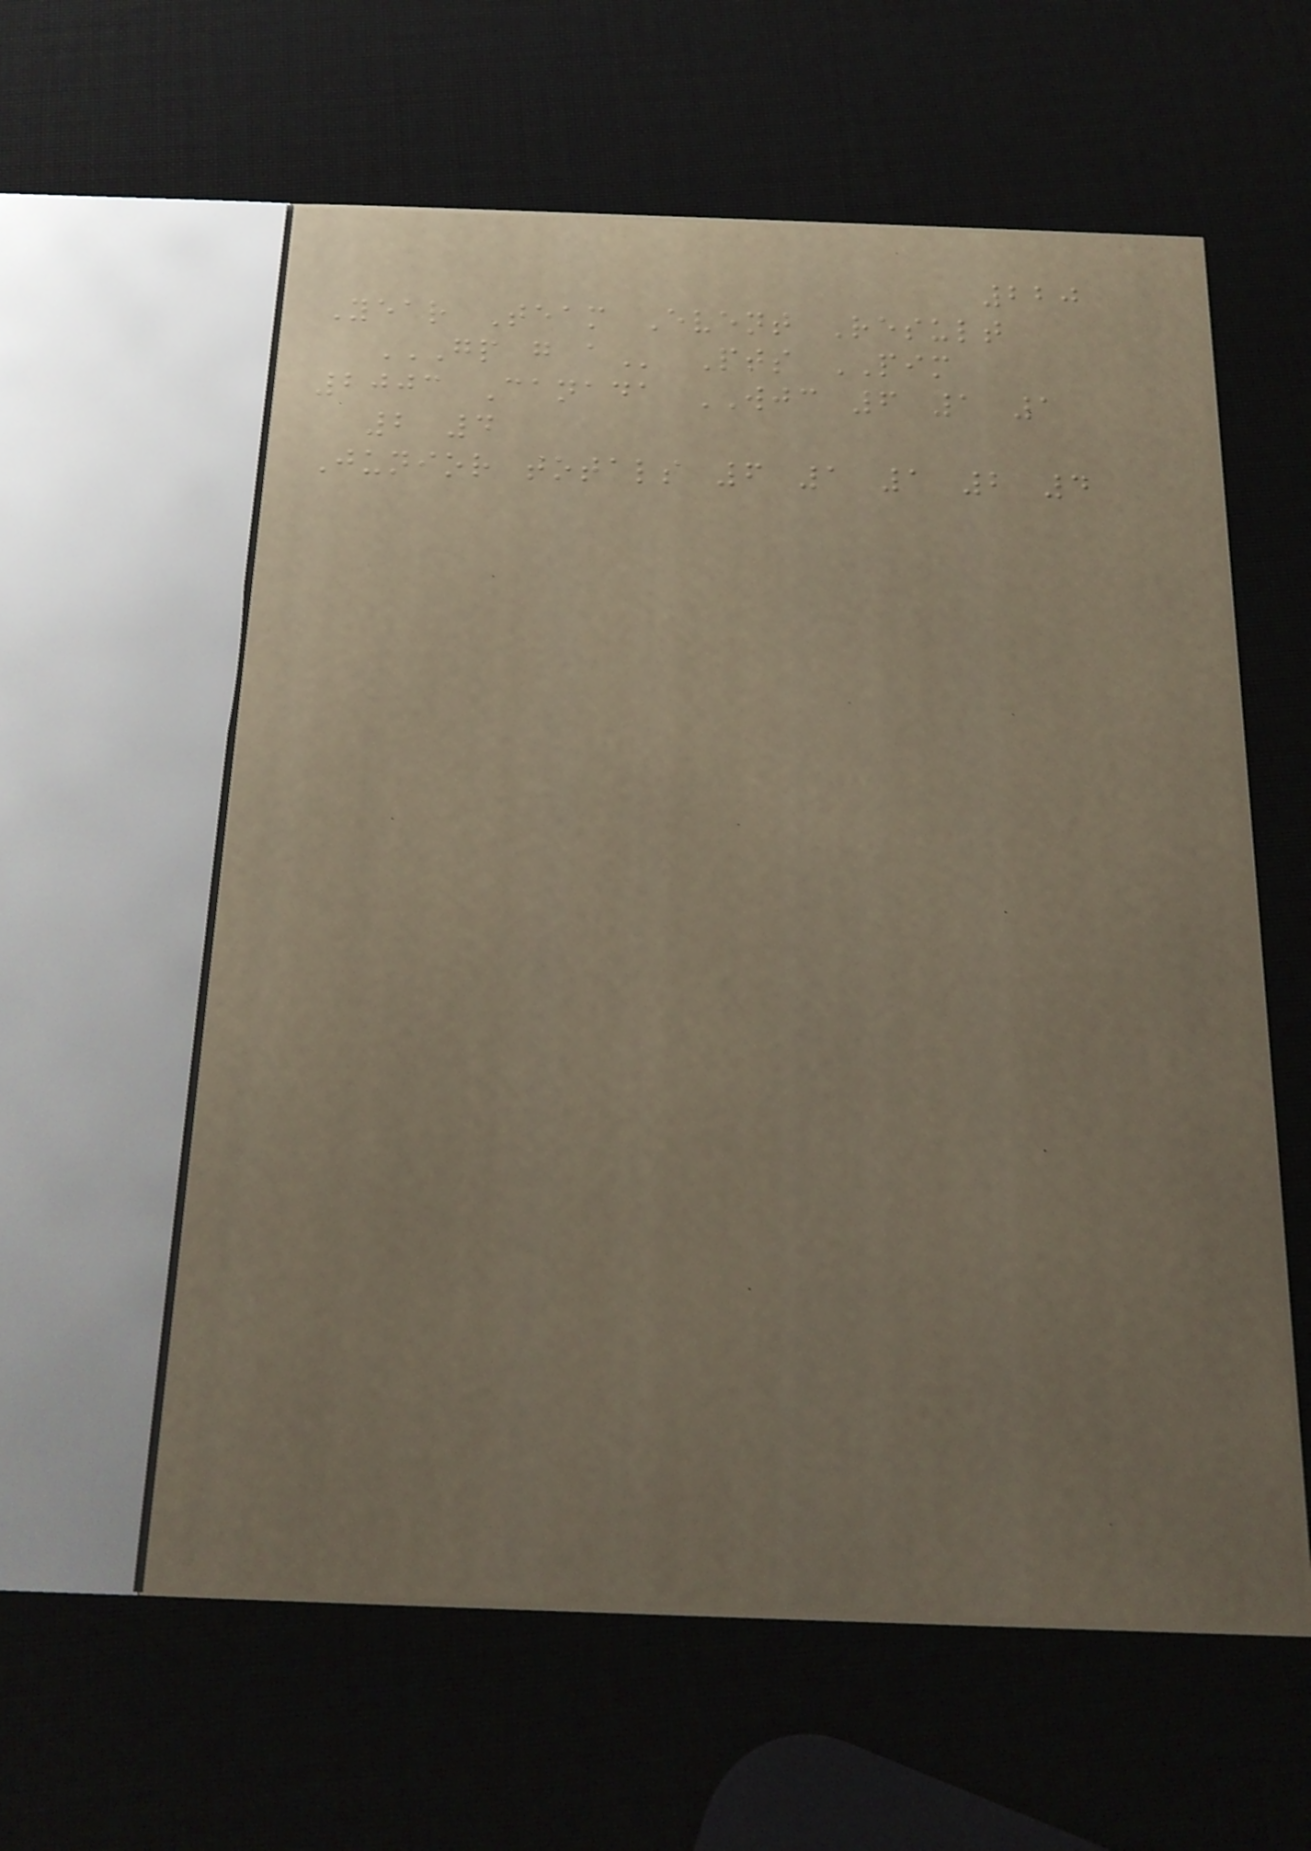220
Year Team Event Result
GP G A Pts PIM
2003 Canada WJC 6 1 1
2 4
Junior totals 6 1 1 2 4
